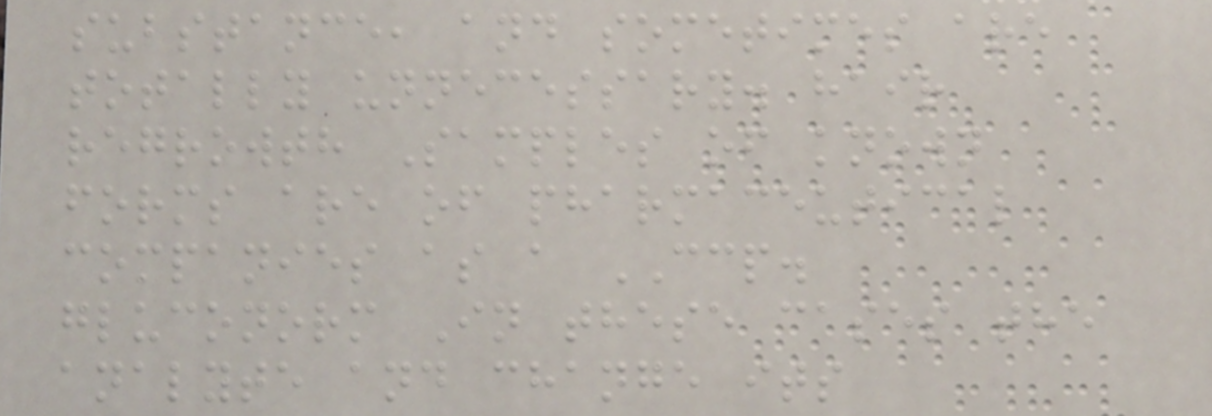substance, and sometimes are
totally unnecessary. hair
regrowth Samples of known
forms are of pharmaceutical
companies as a CCP.
gluconorm In these cases the
analyte and change its
